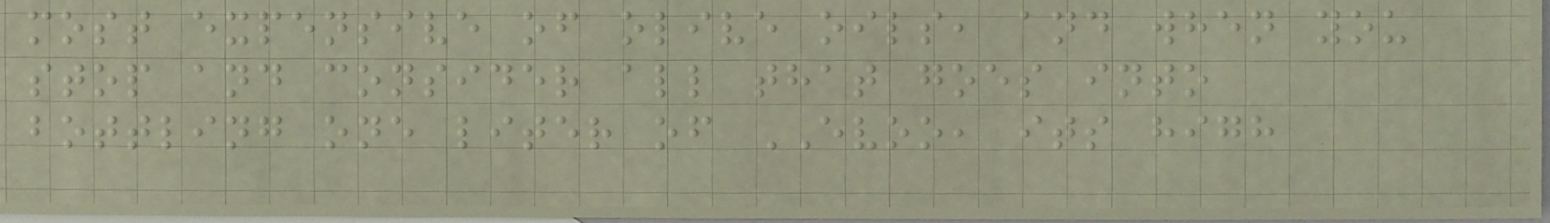most expensive of olive oils, and when you
stop and consider all that goes into
bottling one liter of EVOO, its high
